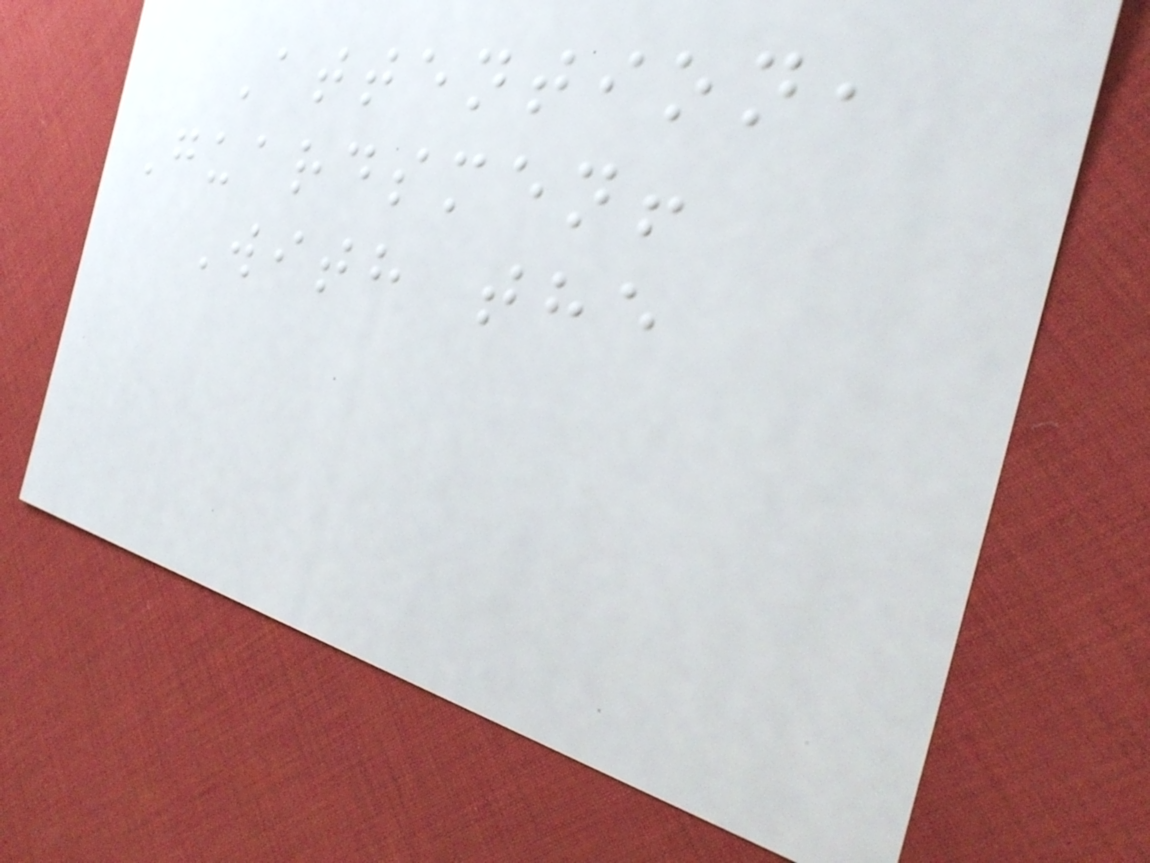Attention,
Guardsmen!
With the
